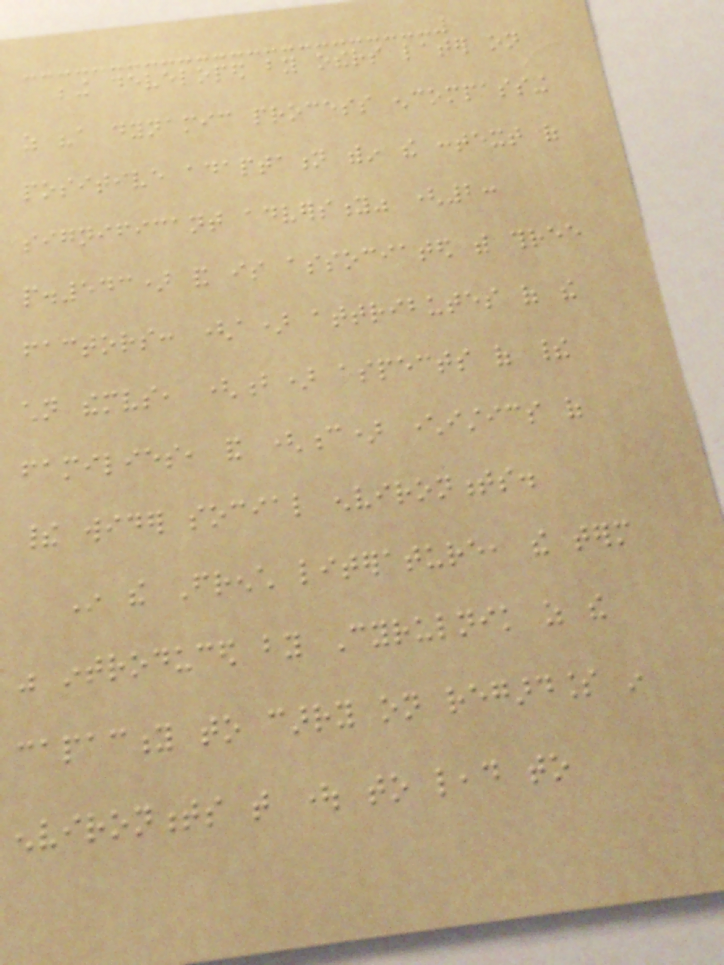being developed by others later on
as "a dynamic process encompassing
positive adaptation within the context of
significant adversity" (2:
p.543) and is associated with three
factors: (a) attributes of the
children themselves, (b) aspects of their
families, and (c) characteristics of
their wider social environments.
In the French literature, the term
was introduced by Cyrulnik as the
capacity to carry on regardless in
environments that ought to lead to
